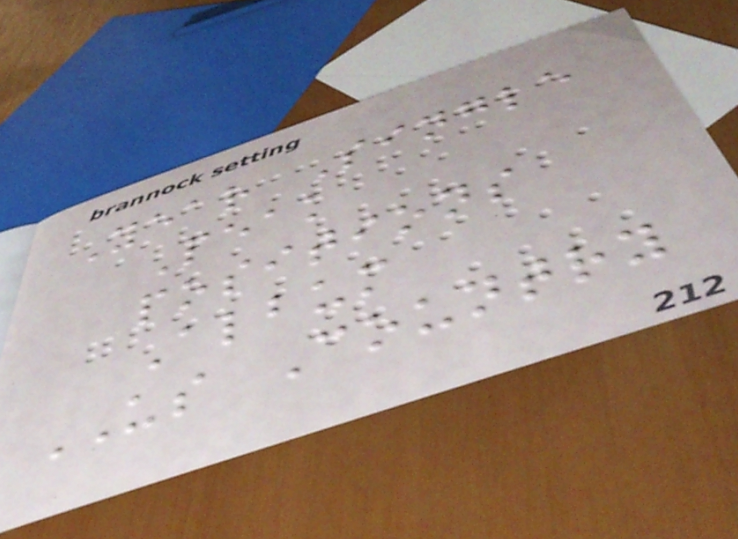Year Single
Peak
positions
Album
US Country
